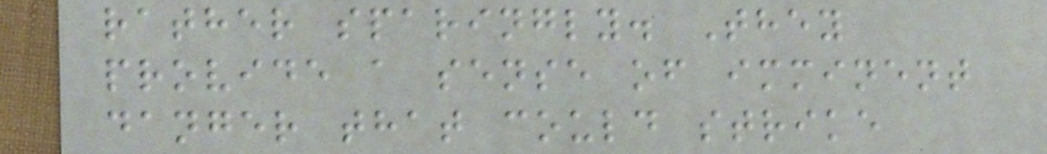rather sparingly. They
provide a sense of imminent
danger that could strike
